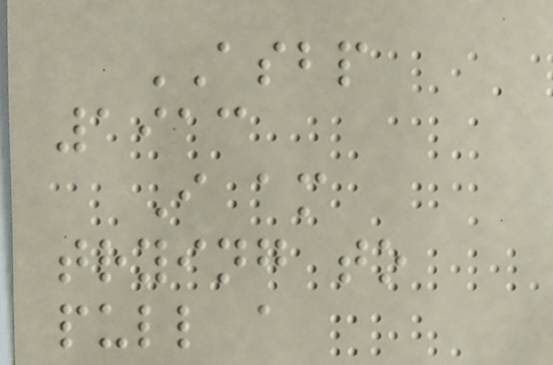ASBP
1913
I am
trying to
pull a
